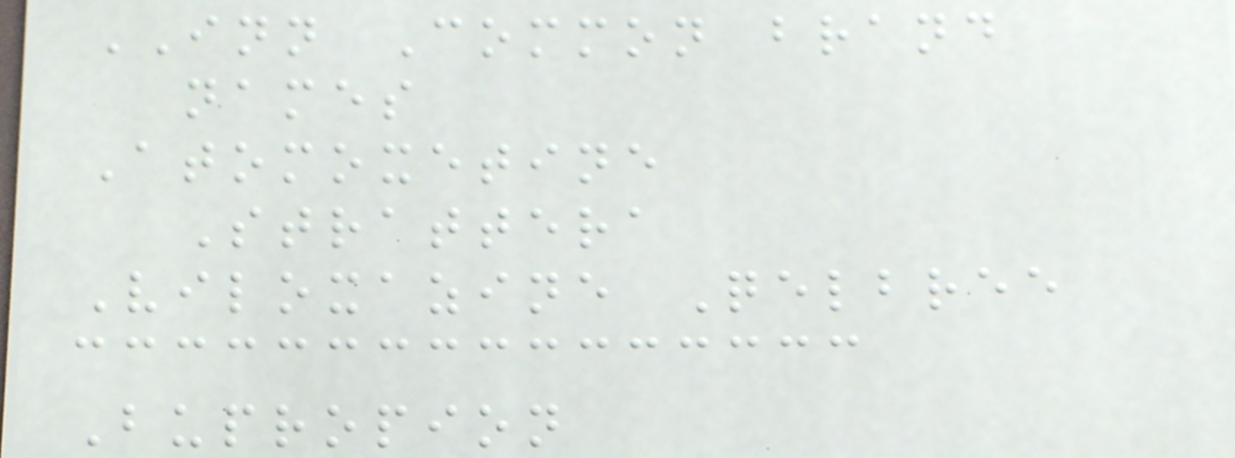INN Common brand
names
Atomoxetine
Strattera
Viloxazine Qelbree
Bupropion
